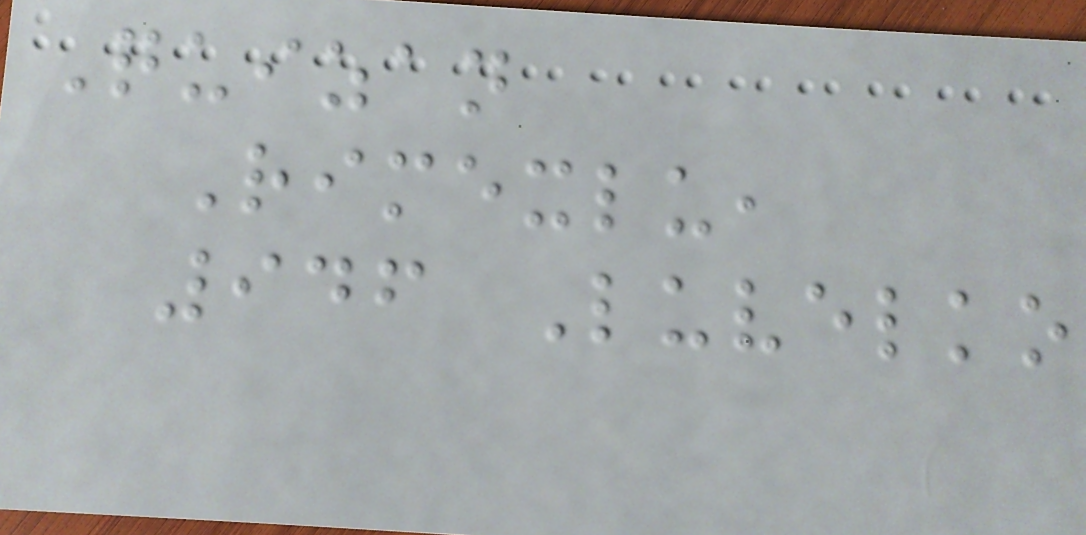Quizan
Rimexlu,
946 Luvelko
